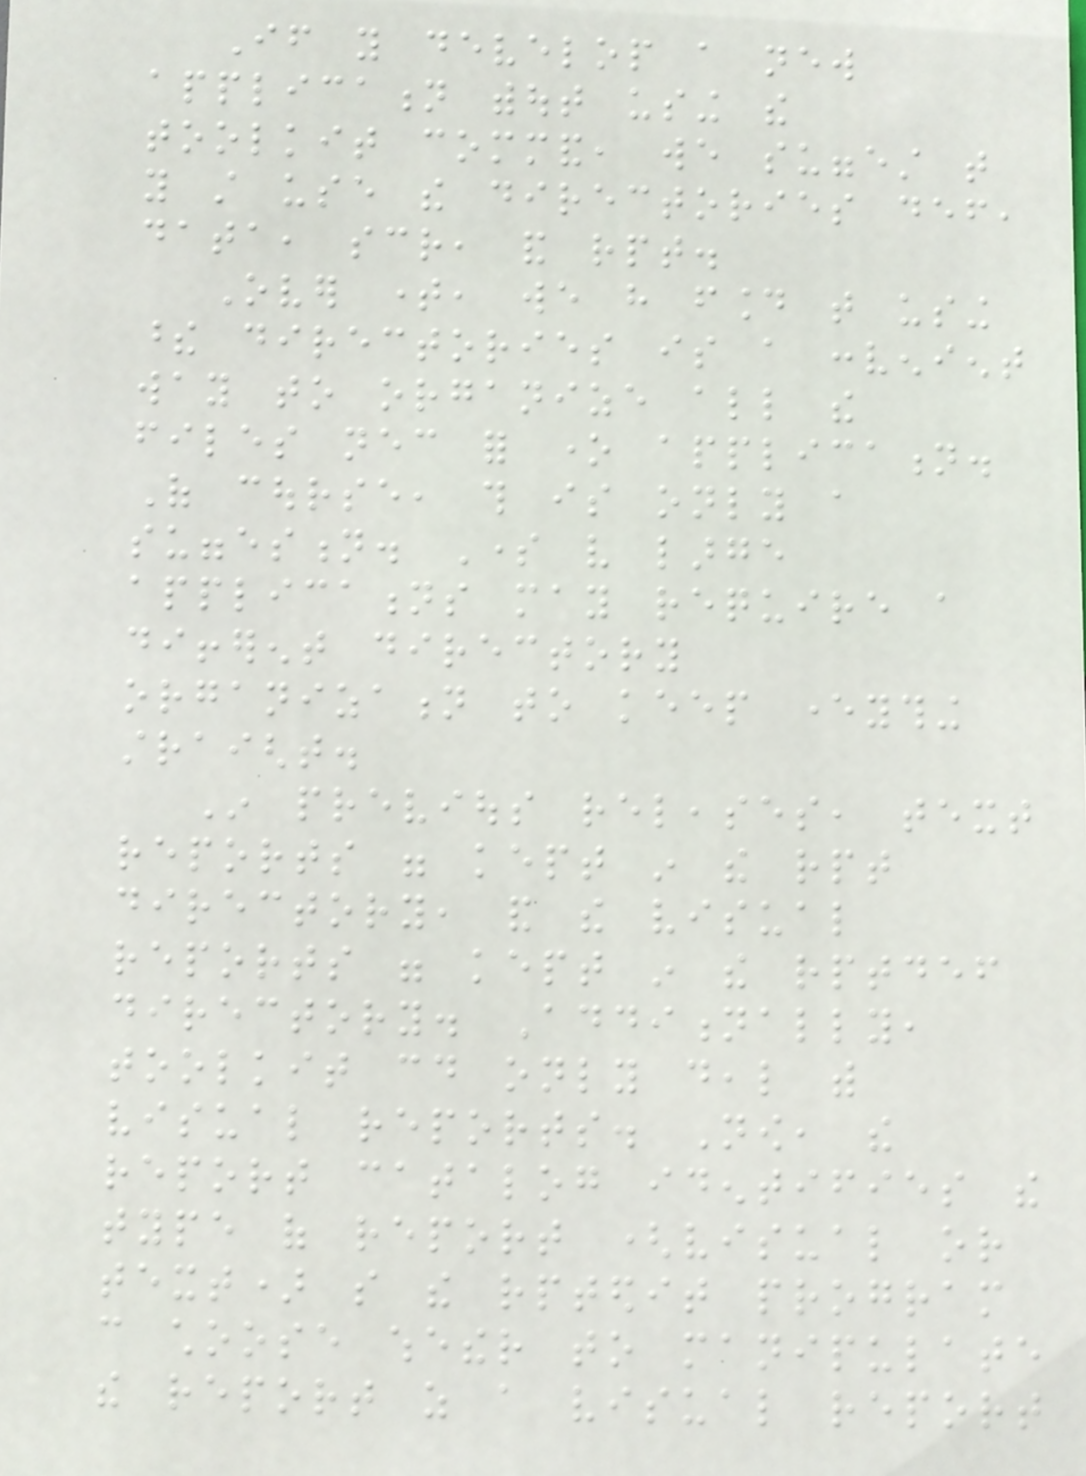If you develop a new
application without using the
toolkit command, we suggest that
you still use the directories def,
data, scr, and rpt.
Over time, we have found that using
these directories is a convenient
way to organize all the
files necessary for one application.
Of course, this is only a
suggestion. Some very large
applications may require a
different directory
organization to keep everything
straight.
In previous releases, text
reports were kept in the rpt
directory, and the visual
reports were kept in the rptdef
directory. Additionally,
toolkit could only deal with
visual reports. Now, the
report catalog identifies the
type of report (visual or
text) so the rptedit program
can choose whether to manipulate
the report as a visual report
